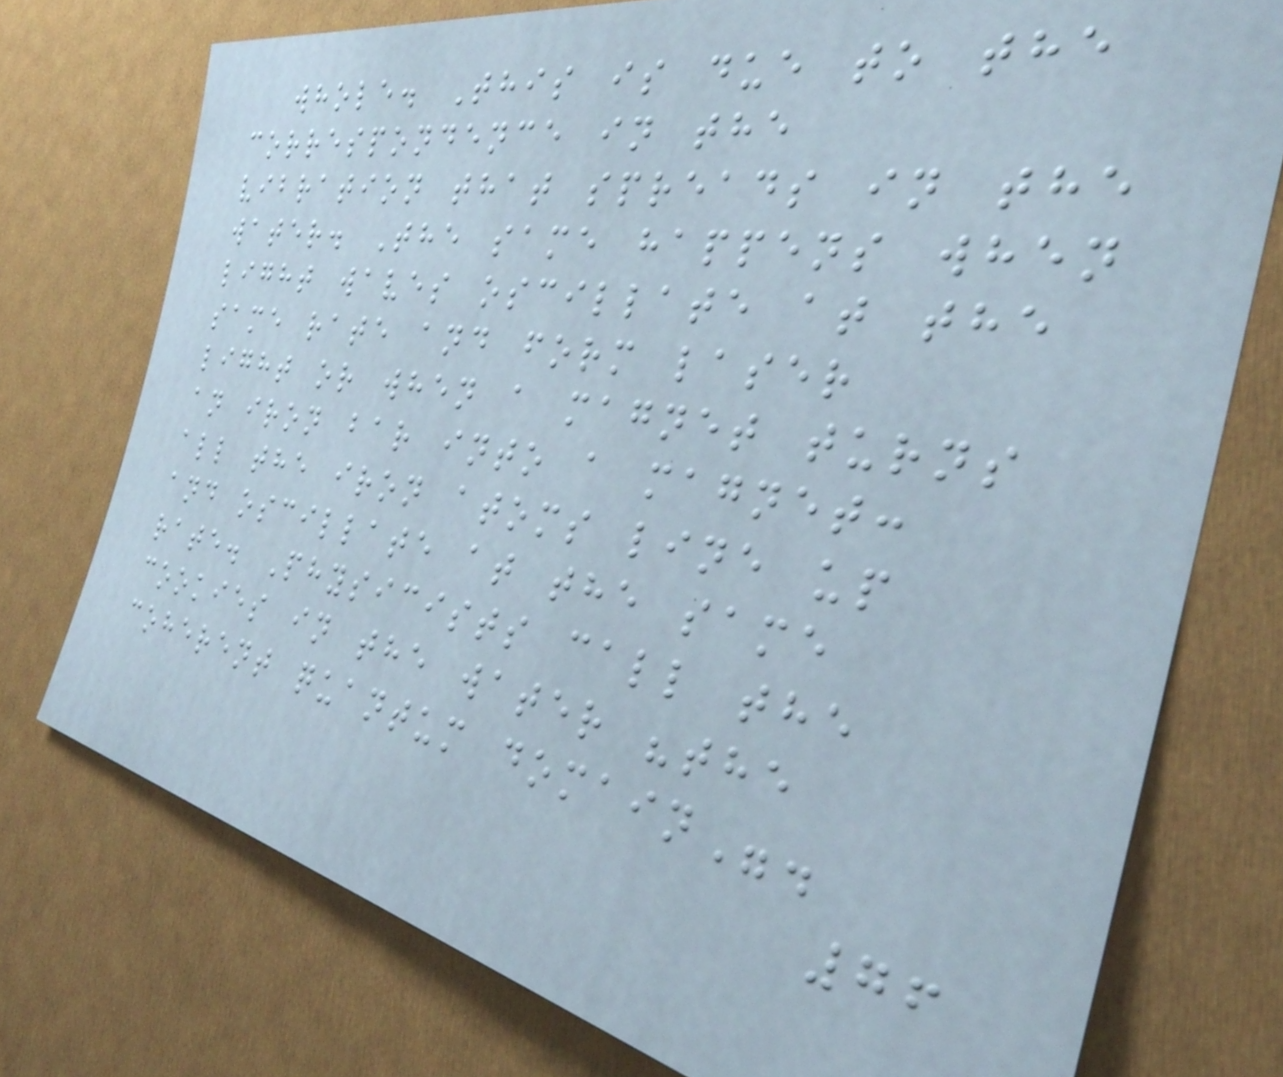whole. This is due to the
correspondence in the
vibration that spreads in the
water. The same happens when
light waves oscillate at the
same rate and form laser
light or when a magnet turns
an iron bar into a magnet:
all the iron atoms line up
and oscillate at the same
rate. Physicists call the
cookies in the water "the
coherent quantum domain".
76
